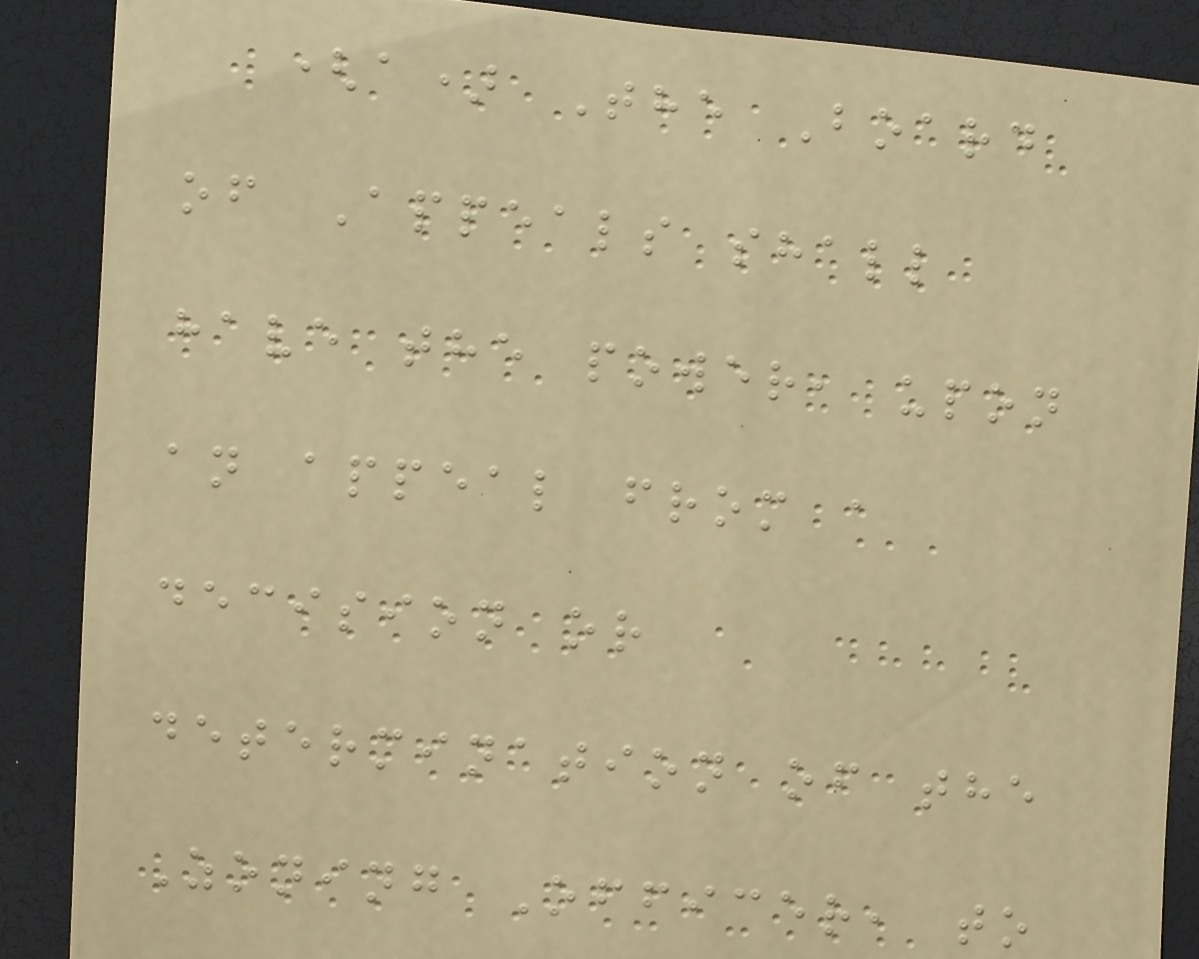(a) The Board
of Appeals shall
have the power, upon
an appeal from a
decision or
determination of the
Zoning Officer, to
